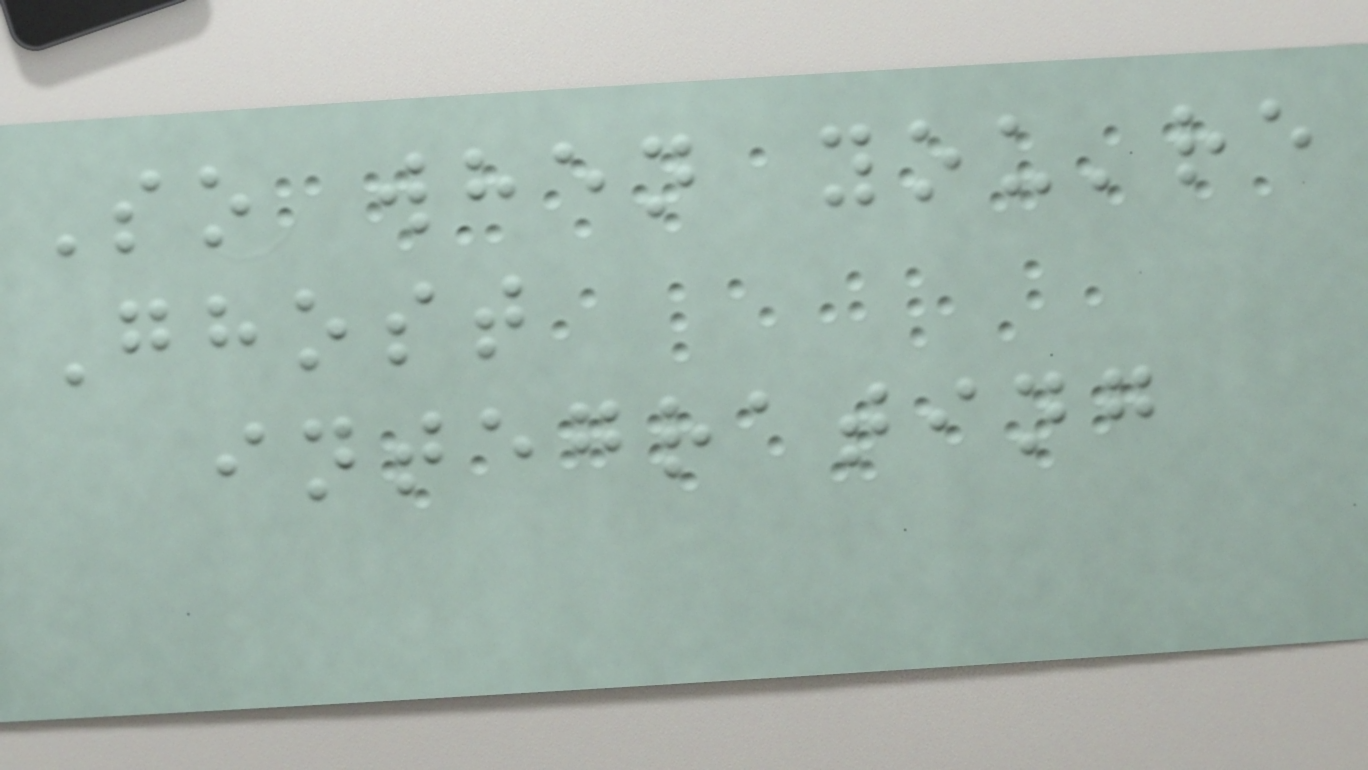So when you're
Ghost
integrating
